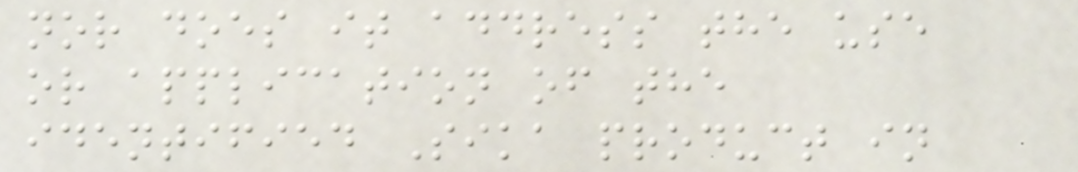nor does it address the use
or application of the
identified Sika product in
